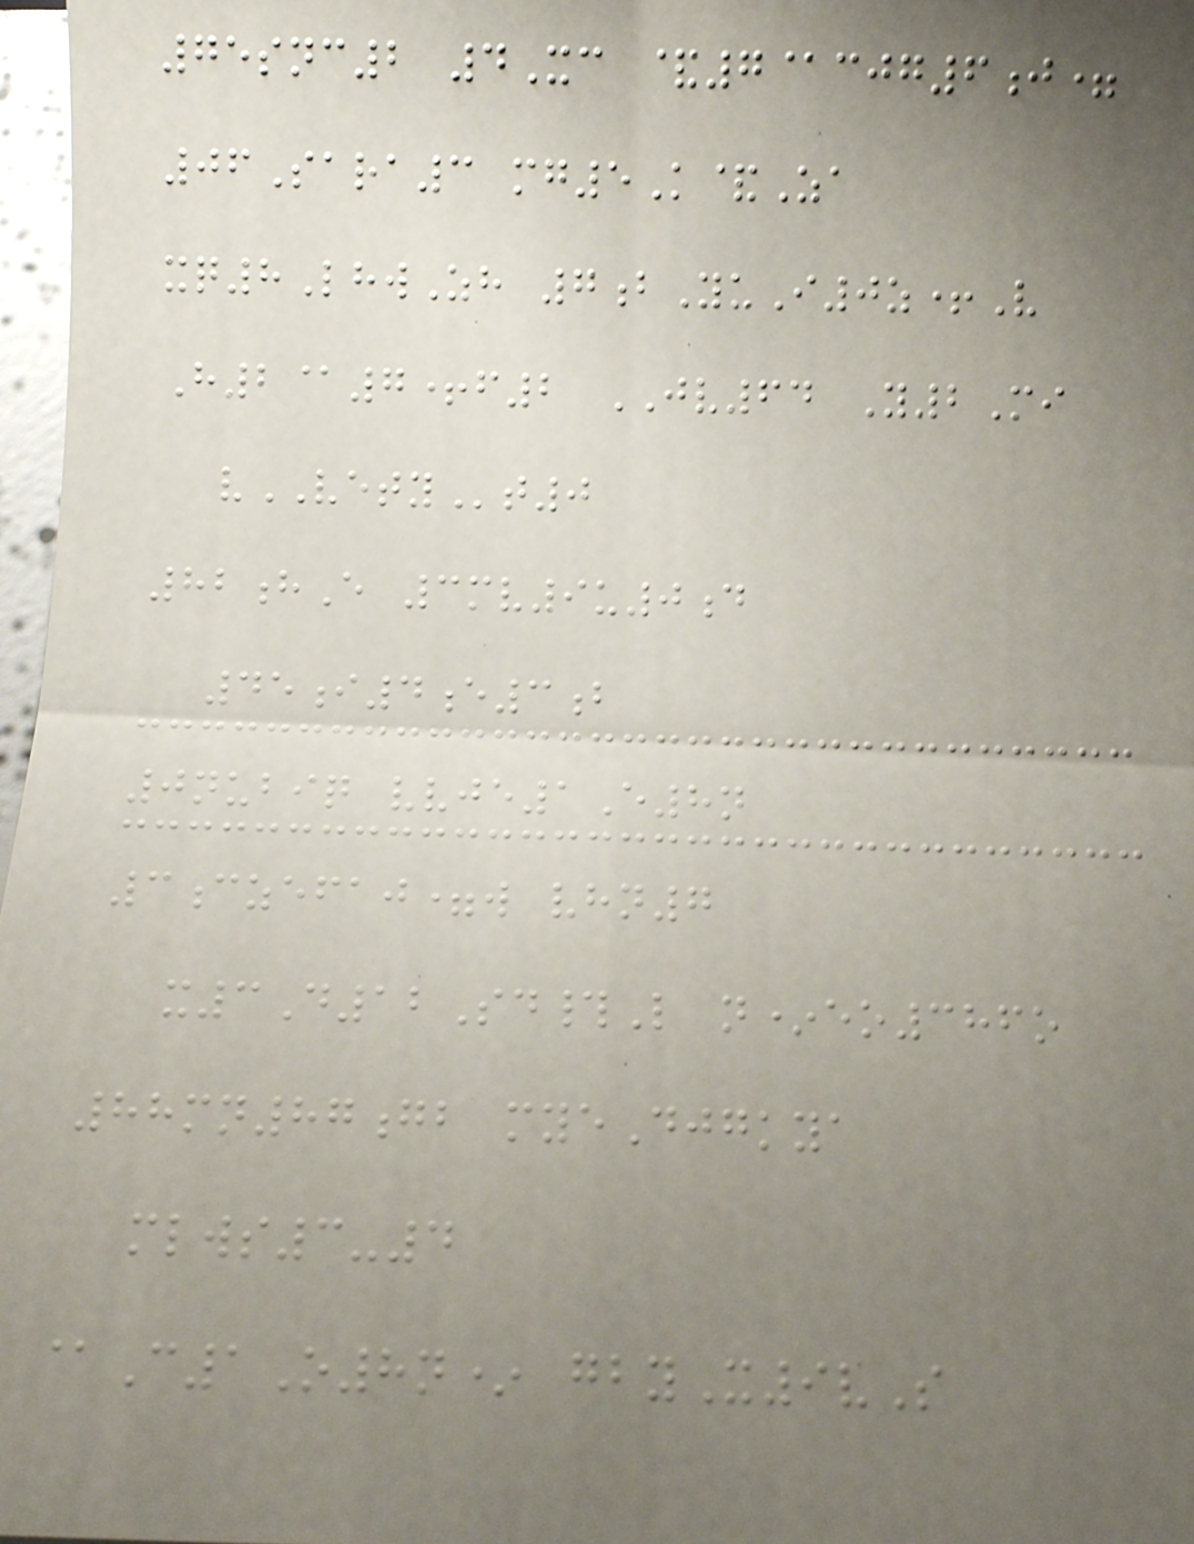75snc2 4Xc &7@cjg6j=
06Sara3 mg5K&Za
xq8LhwZh 7bYuI0z+V
H2@7+f2 JV64 Y2Mi
vVETYt0
82hE 3mv9u0d
45i4e3b
0nubiq vvje1E8n
3czefaj=w vhn7
x3D12Sd#L n*eo386o
88mn87gb myeDjgkya
mlws3-4
@C1O8n* gbyX9vS
